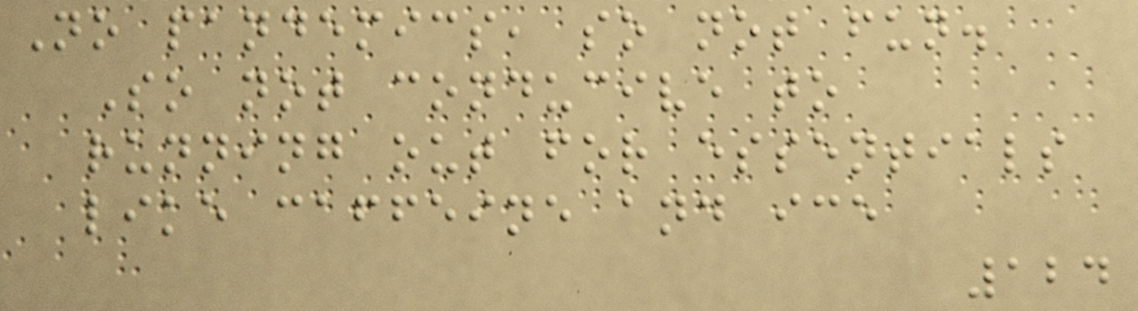No pandemics, so not fun.
So not conducive to
running out for essentials
like caffeine and ice
124
